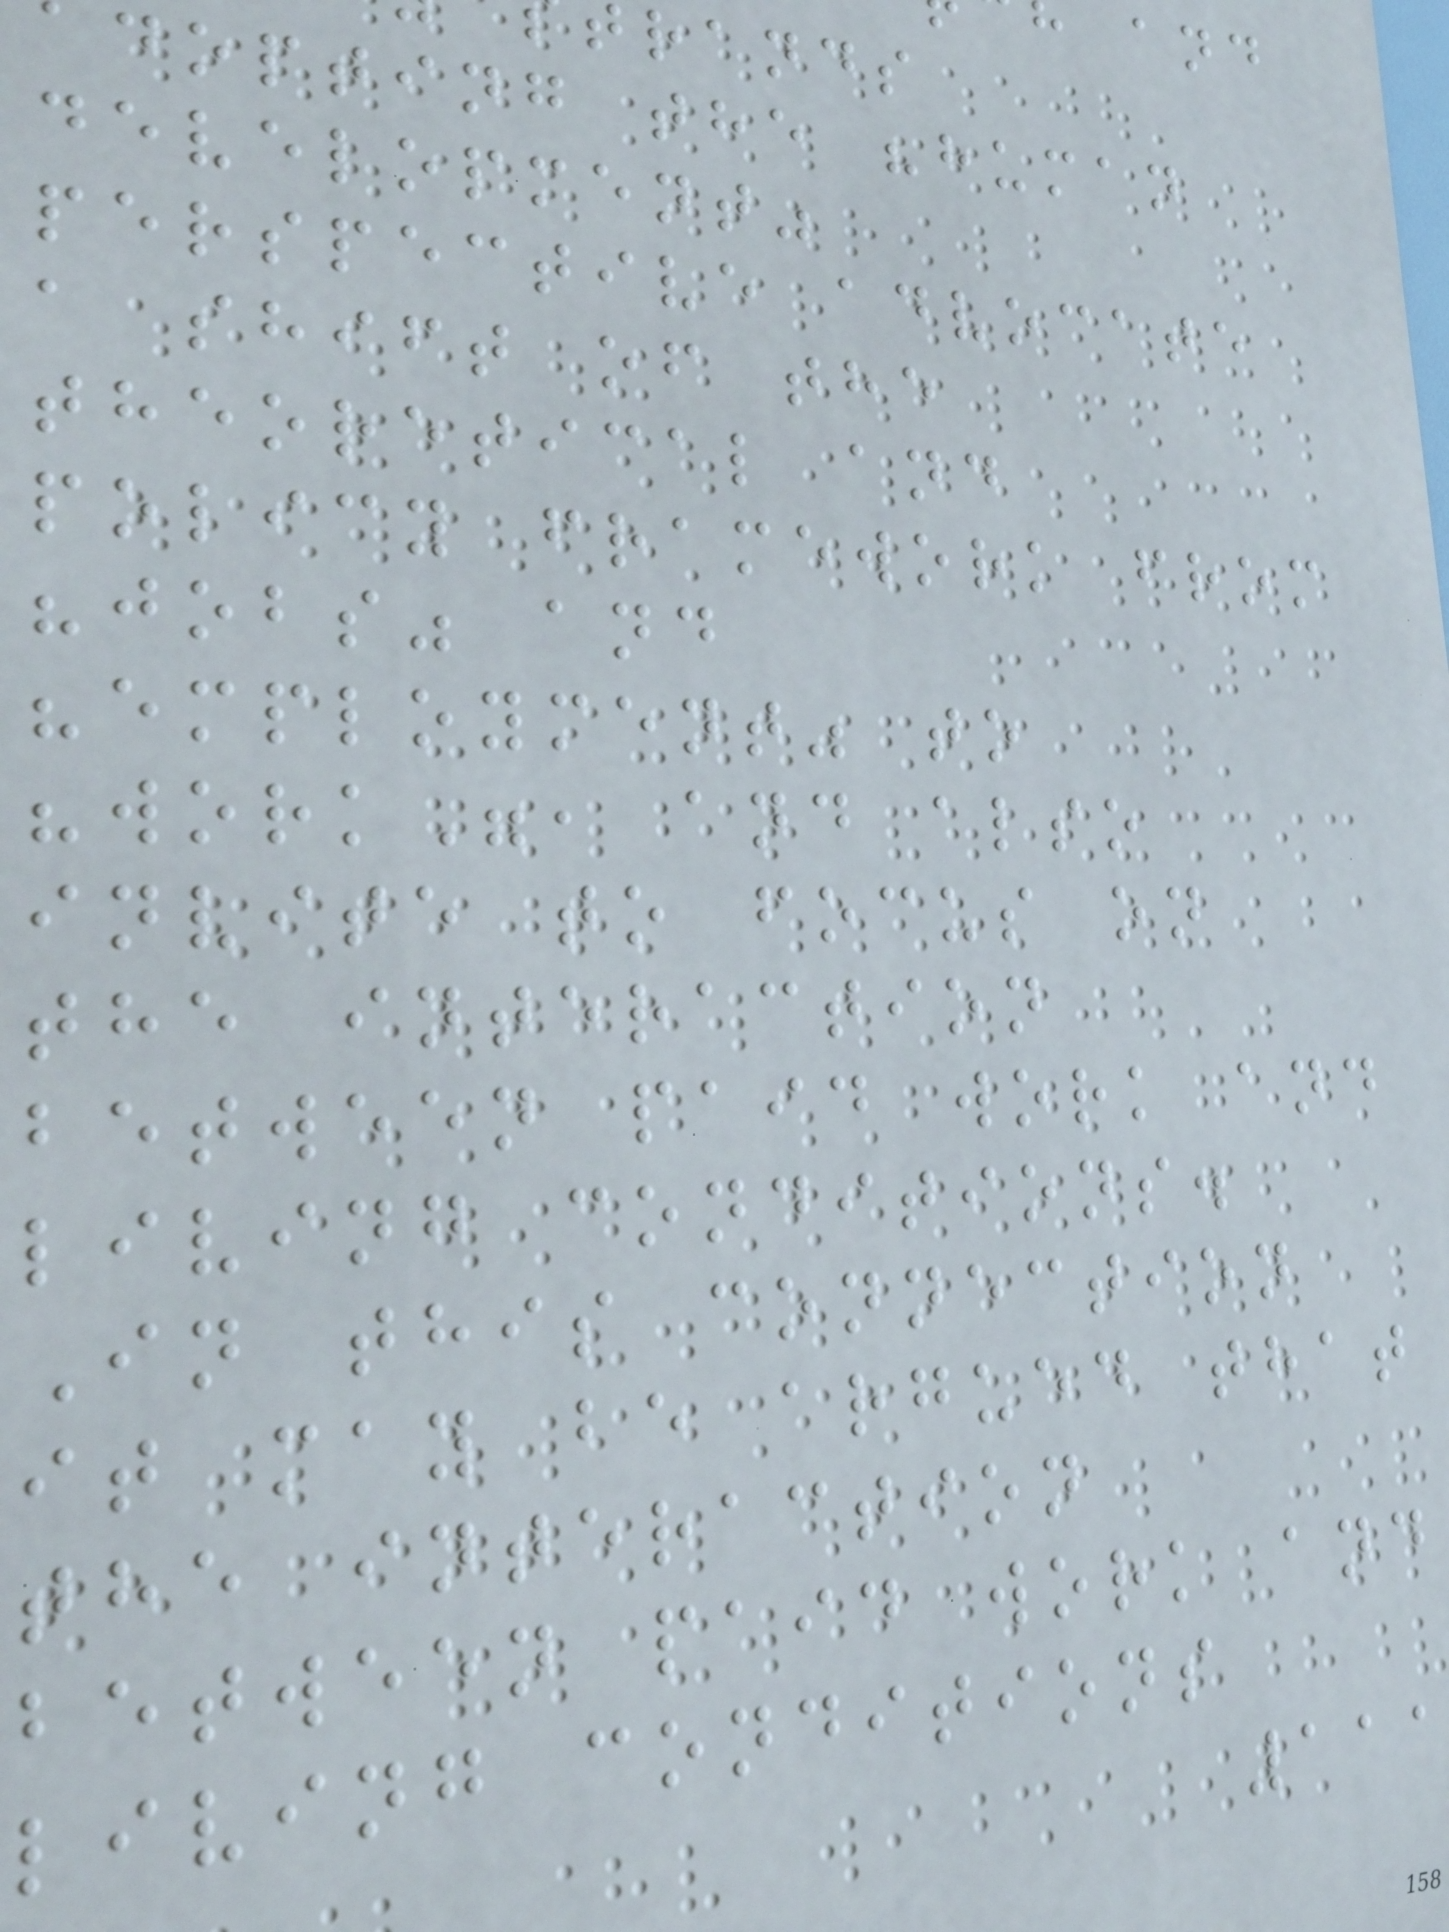rands
dopting the "human
development"
perspective advocate
a shift of the
theoretical and
policy framework from
"jobs" and
"employment" to
"work", and also
invite to focus on
the interaction
between paid work and
living conditions.
In this connection
it may be argued that
the interaction
between paid work and
living conditions
111
